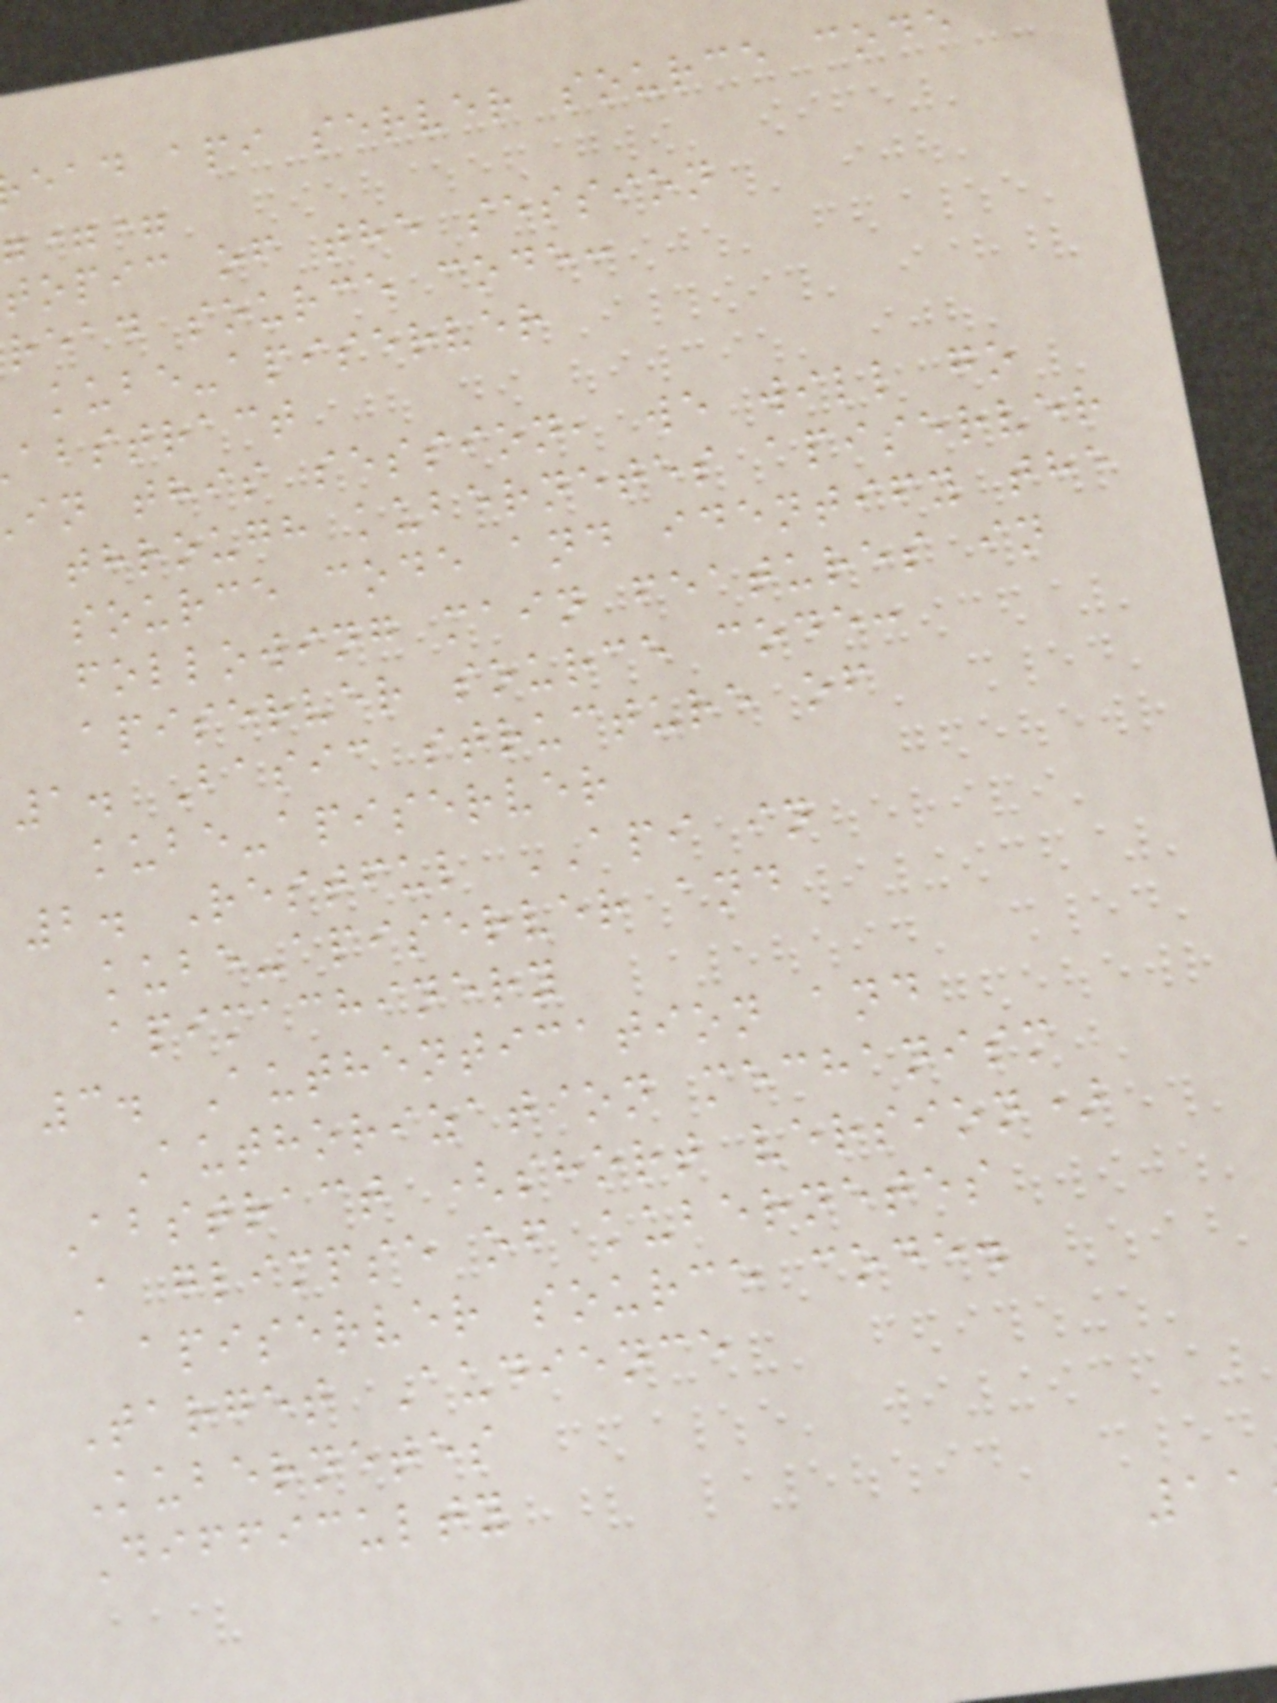ead api server source code
==
topic of the session
read source code:
kube-apiserver
abstract
in this session, we will go
through kubernetes apiserver
source code and identify the
following main features in
apiserver source code:
1. Basic structure of
kube-apiserver
2. Restful API in
kube-apiserver and
apimachinery
3. Authentication and
Authorization mechanism
Abstract (short version)
A glimpse of kubernetes
apiserver source code.
Target Audience
Kubernetes
Difficulty
